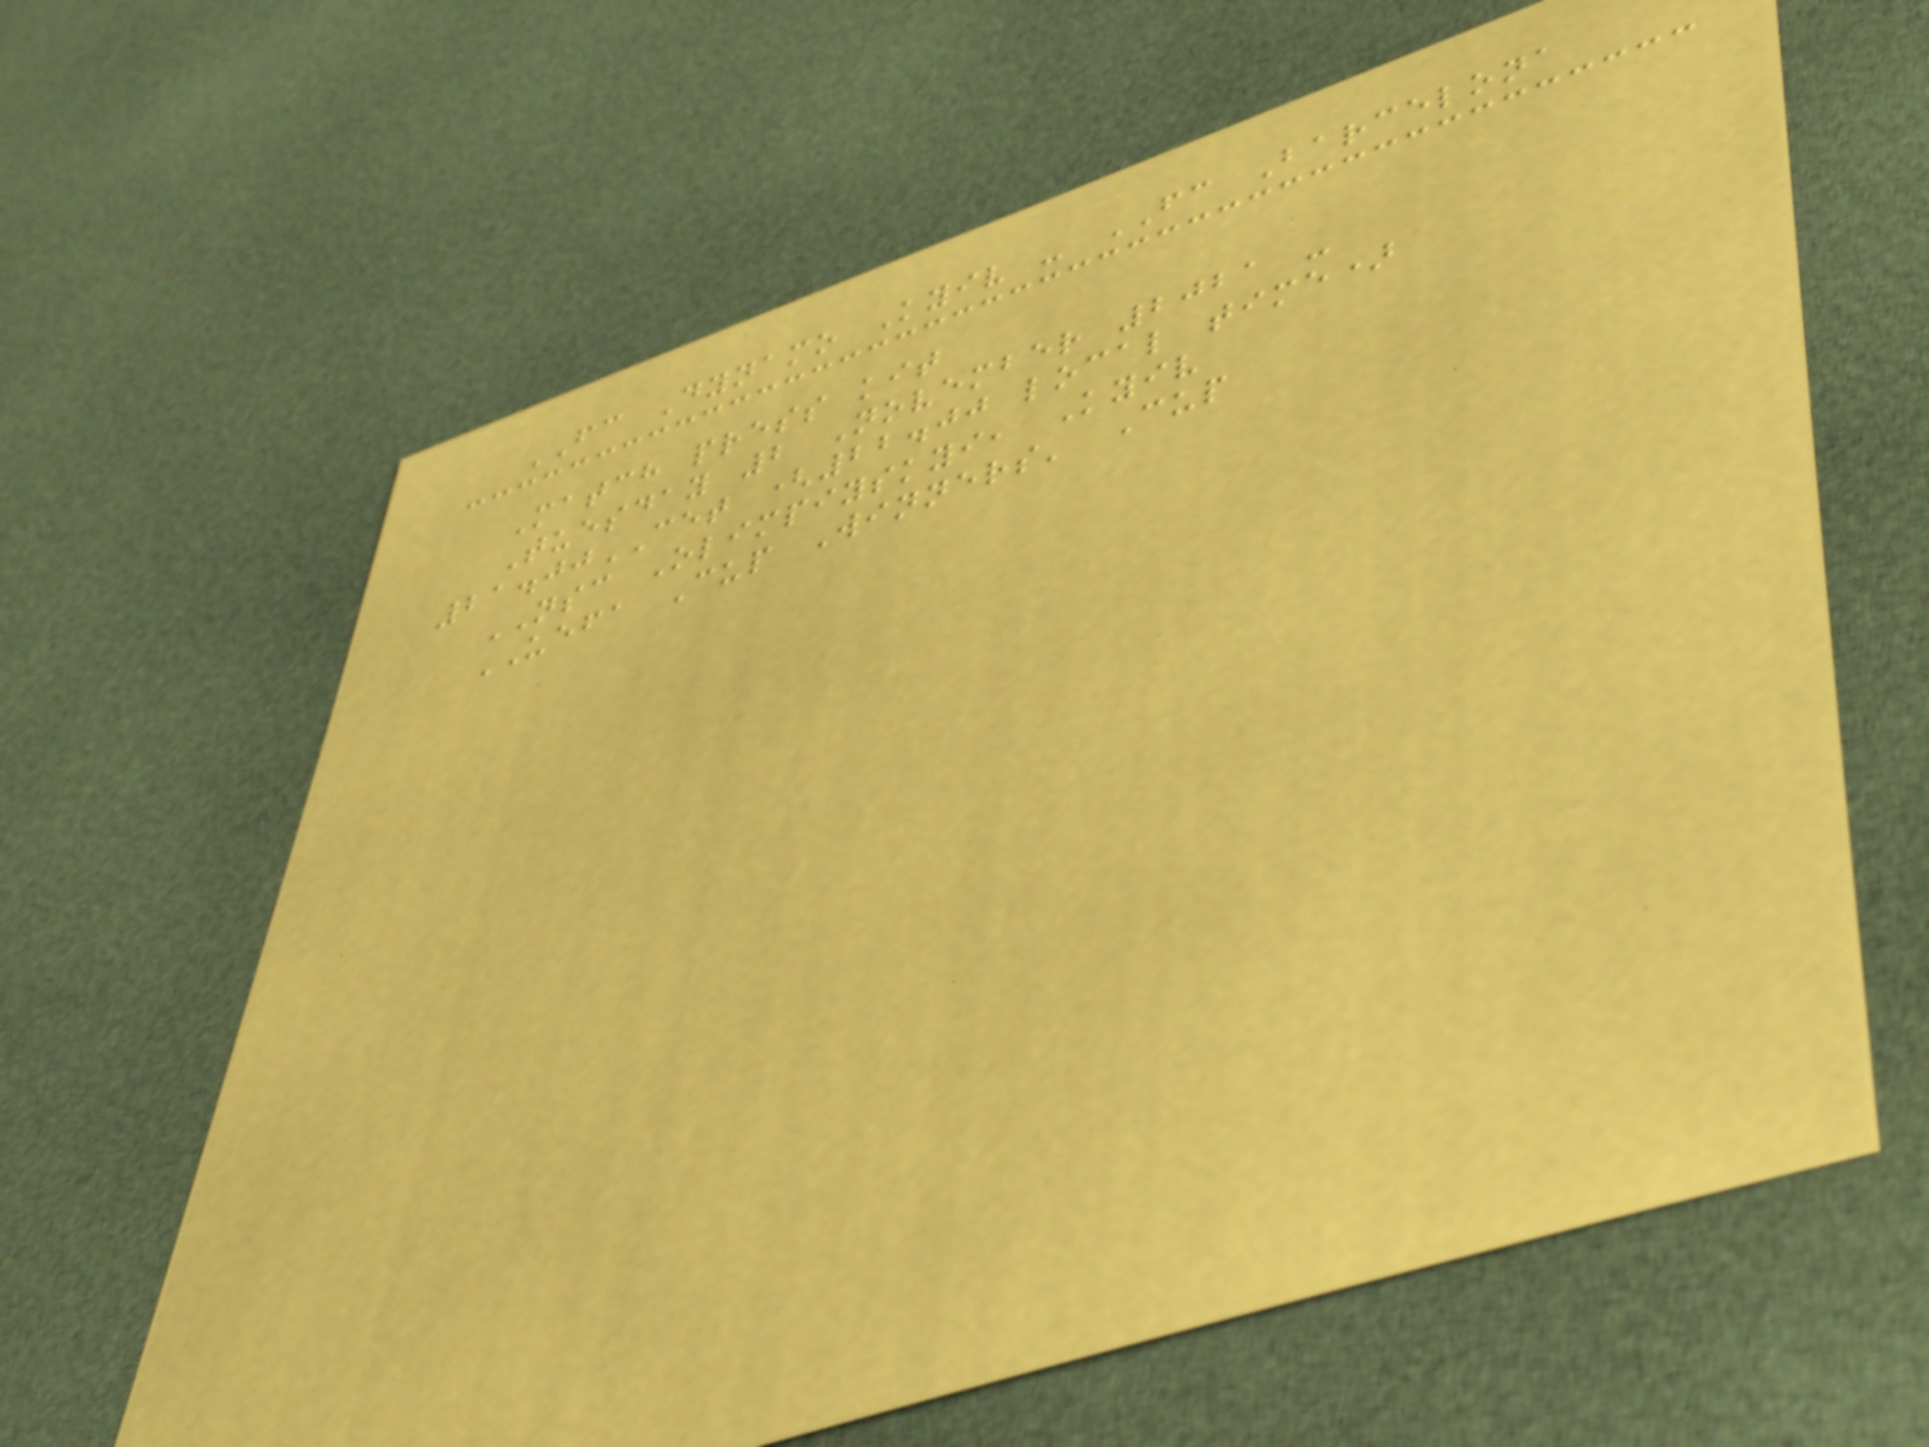FC Dynamo Kyiv - FC Barcelona
Match press kit
Tuesday 2 November 2021 -
21.00CET (22.00 local time)
NSC Olimpiyskyi, Kyiv
UEFA Cup Winners' Cup
